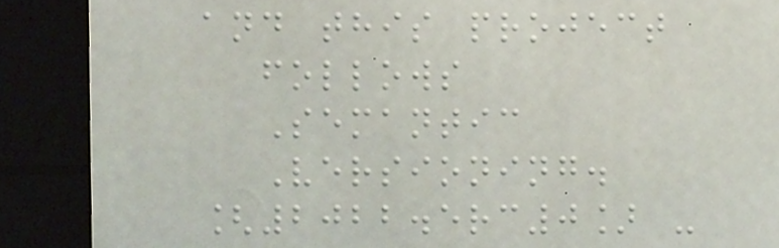and this project
follows
Semantic
Versioning.
[2022.5rc0] -
